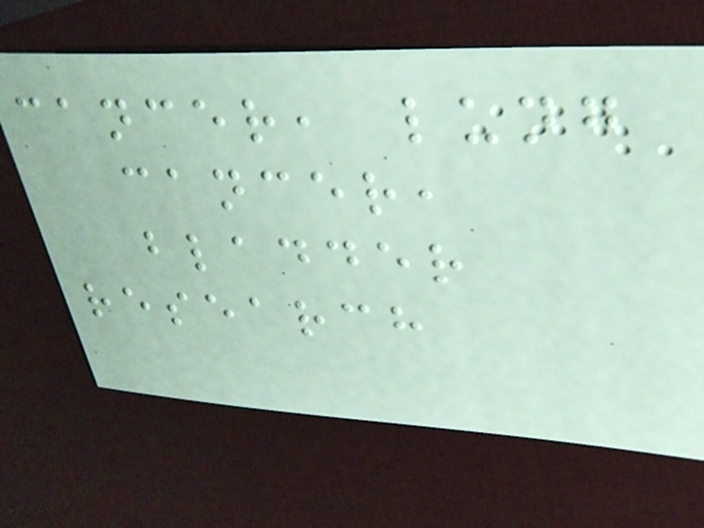cancer, lung
cancer,
bladder
research
